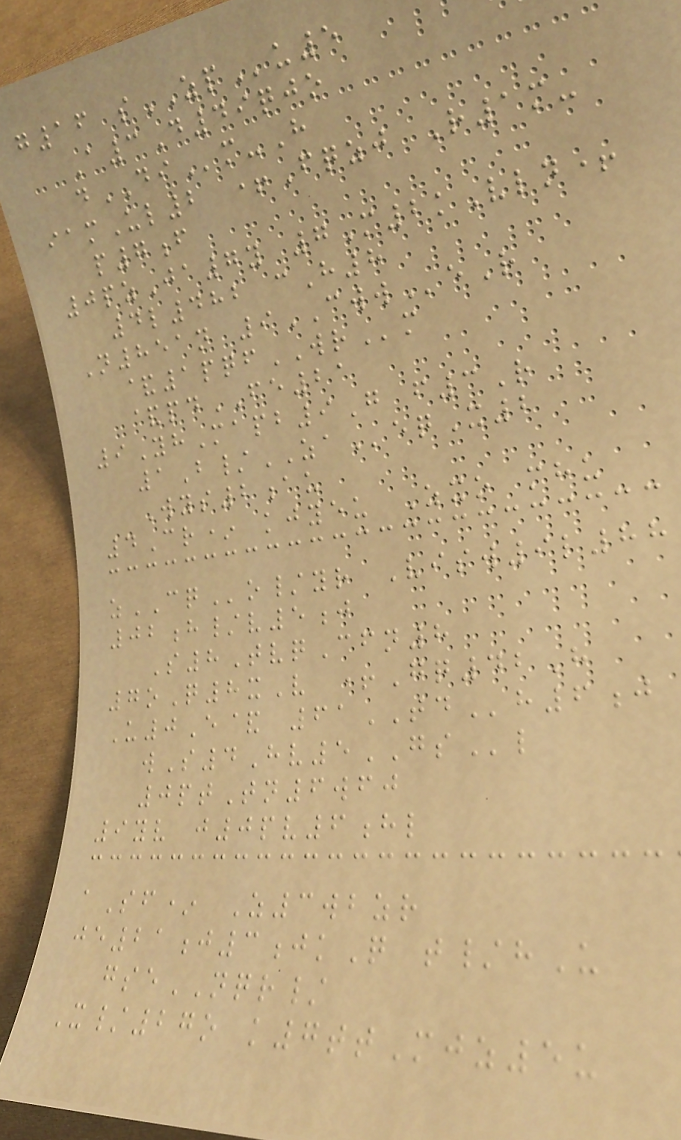g16 sZPu5
A3D49qjo
dDIm-H
iamUl2 +Fqzj R1m-
p7f
0pzJa7y 7M2kVln+
4l482 cH8
N851n 9CWWeR
&1pqfWRm
&pdFE21
9YhMapb9G f3R
1B/ZAeqX2
Wys2au
4Cr* kjyeu Zxo mhu
zCQo/yr Visw9l88
02h/v5j
S8TvqCfn8
7oQ8xV +Gq42H
U0E& 61TDh6j
wS4Hv5GSl
0ptTn6wfj
9yv j0pv6hl
aSf* Z3wbzr
je21j3jkQ t/hU
gseNQR/
X/27o k7ttMjz5u
